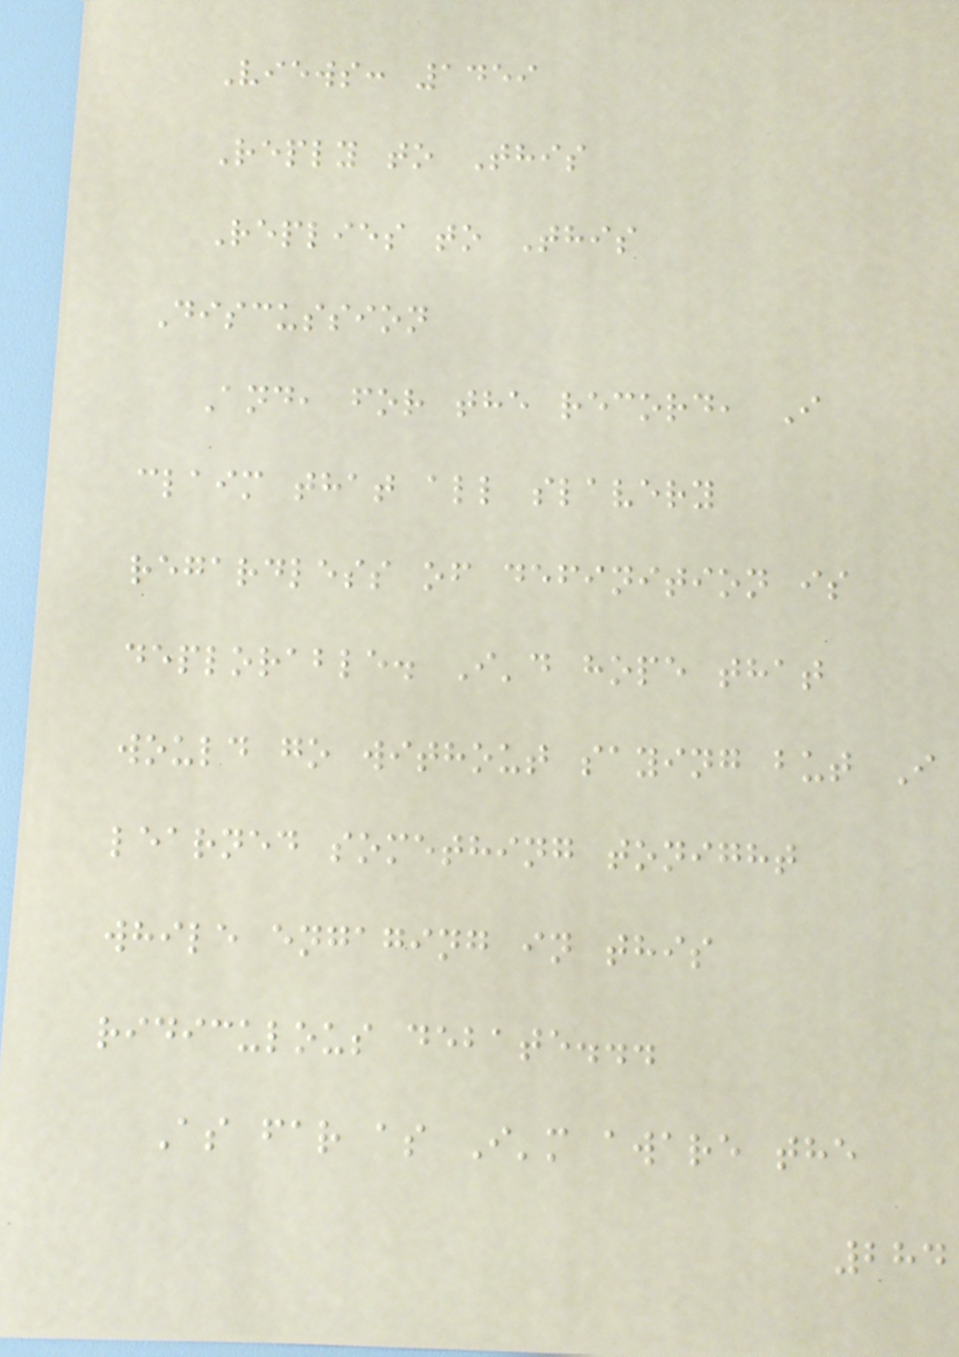Views: 1459
Reply to This
Replies to This
Discussion
And, for the record, I
claim that all slavery
regardless of definition is
deplorable. I'd hope that
would go without saying but I
learned something tonight
while engaging in this
ridiculous debate...
As far as I'm aware the
284
